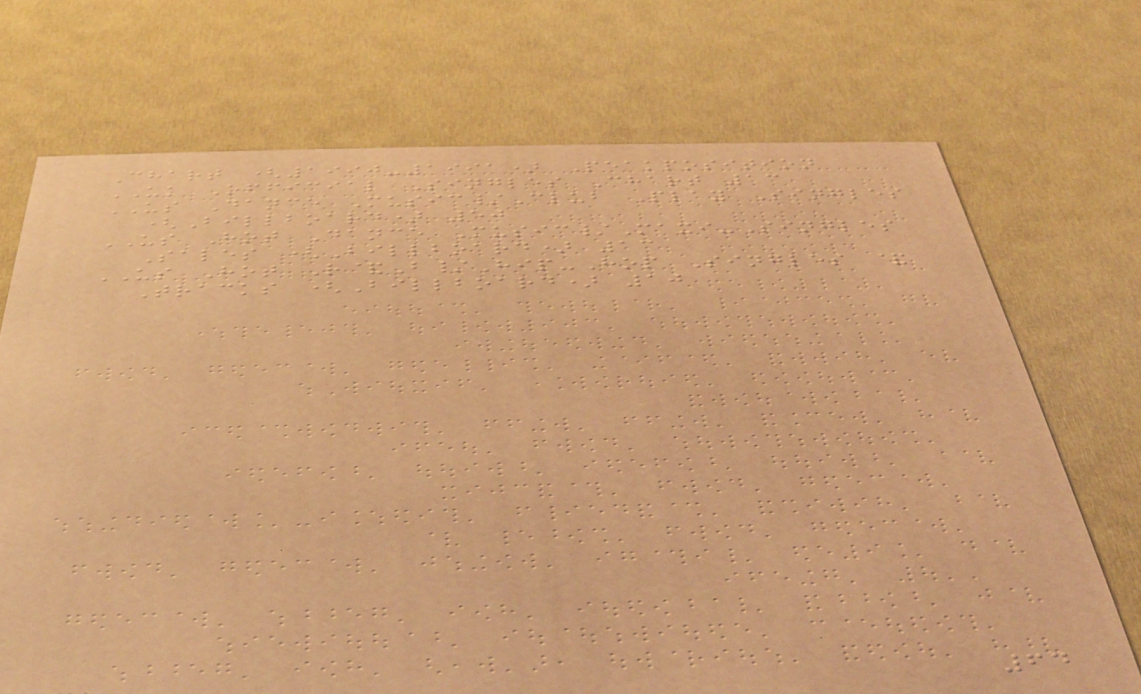Chart (1990-1991) Peakposition
UK Official Singles Chart 13
US Dance Music/Club Play Singles
(Billboard) 50
US Hot Dance Music/Maxi-Singles
Sales (Billboard) 13
US Hot R&B/Hip-Hop Singles &
Tracks (Billboard) 10
64
